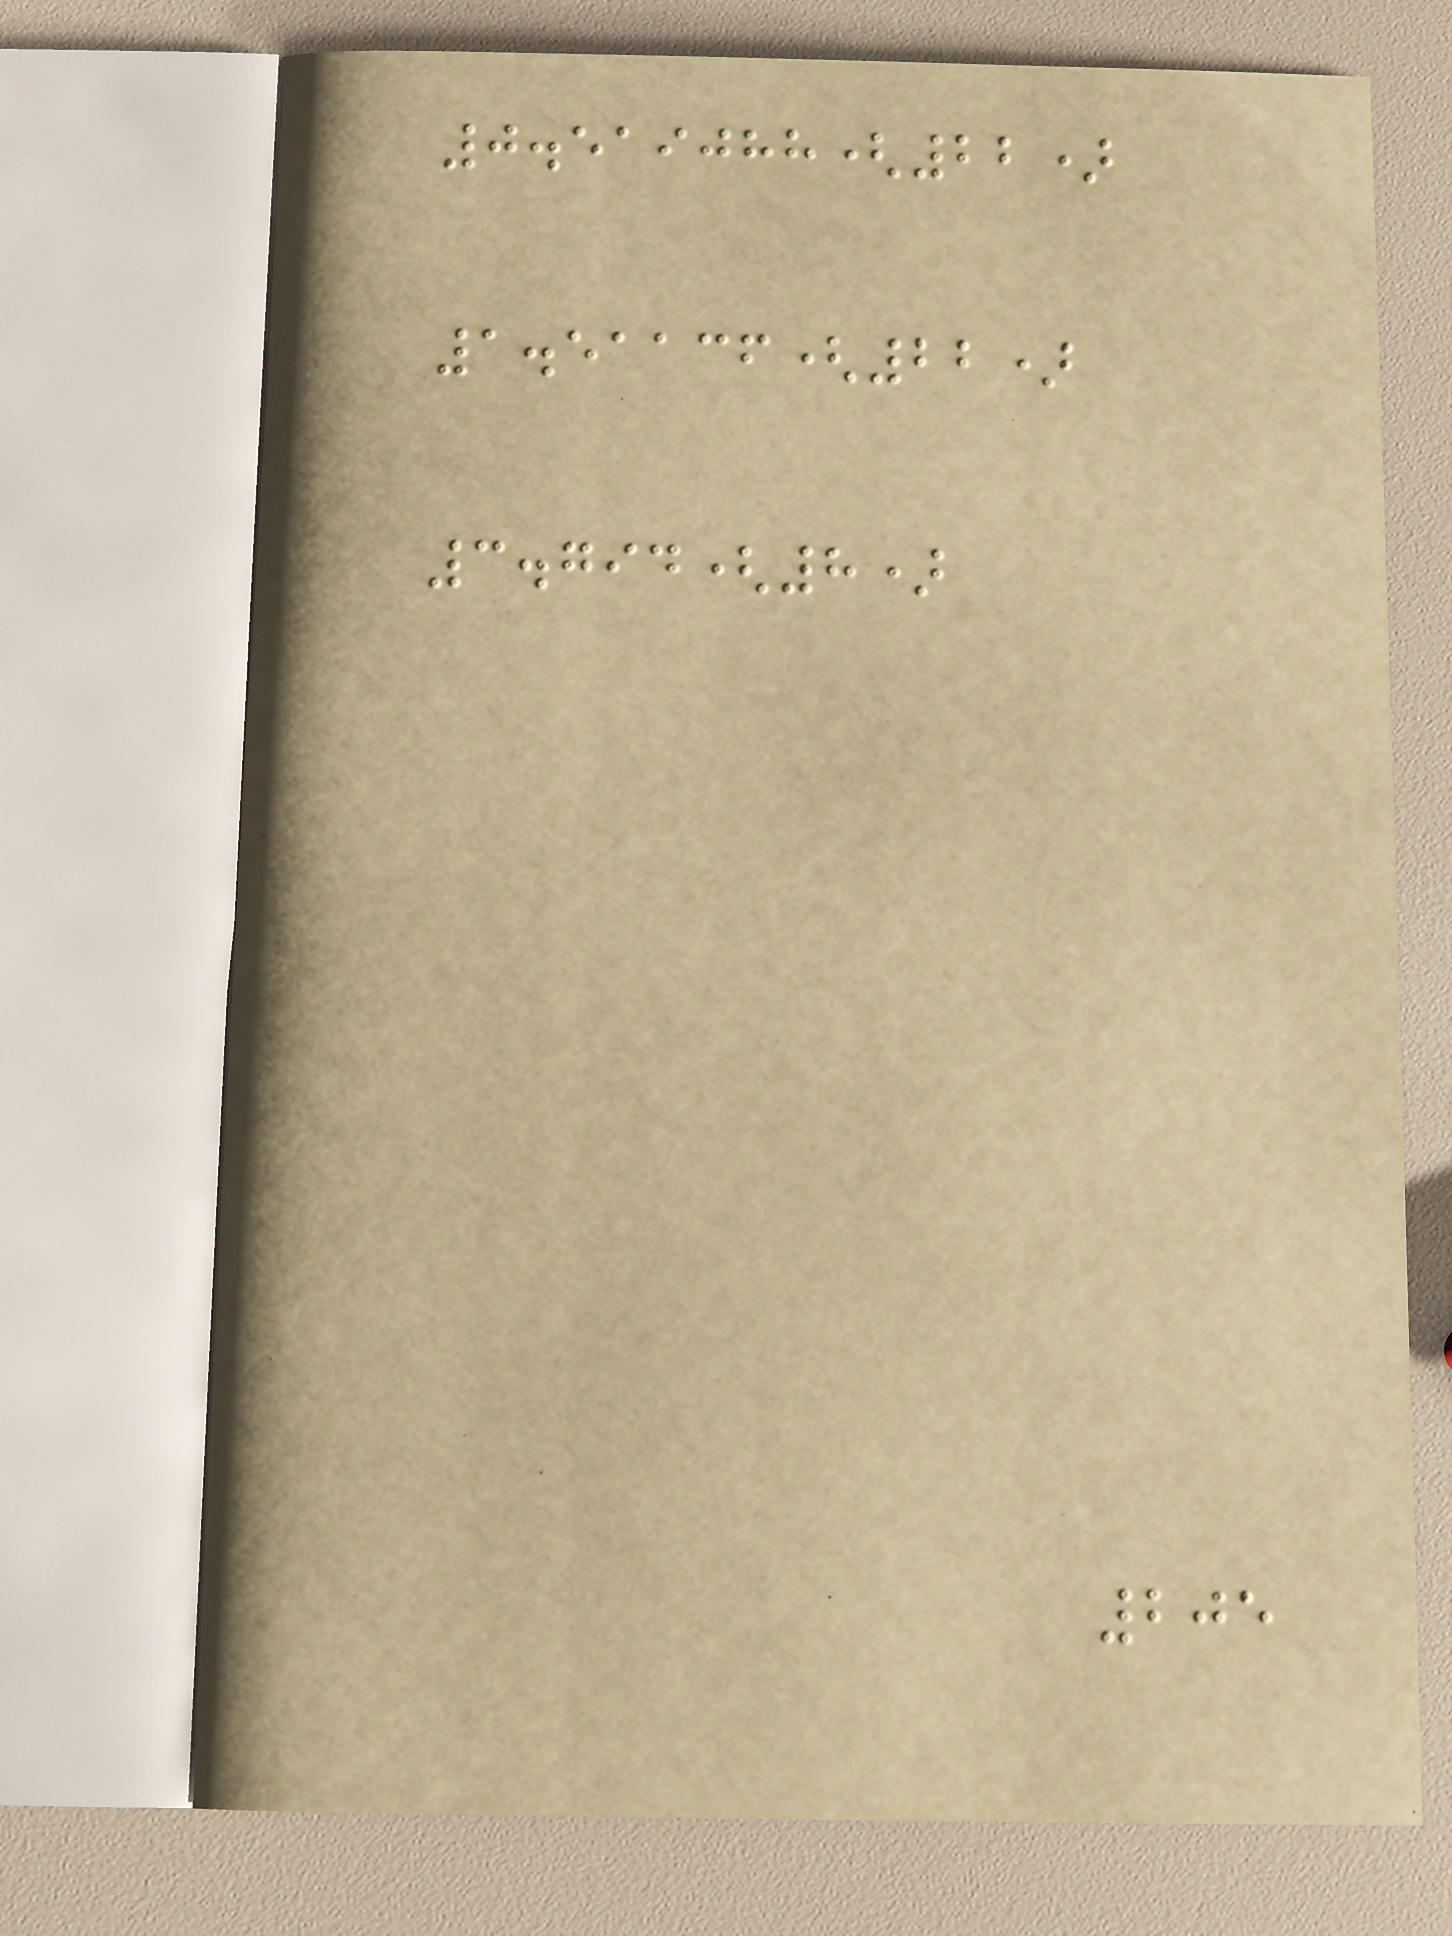0.519088(22)
1.51136(22)
3.794(8)
205
